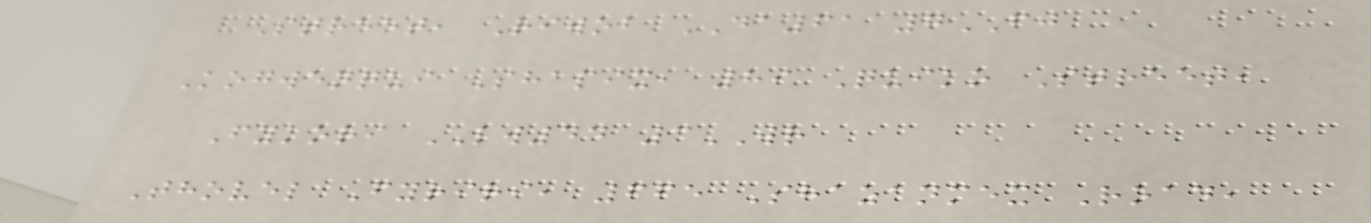Street, Riwob DA61 7FJ
Kogwenqui Shapix, 89 Quiko Street,
Fykori LW44 3WR
Thovel Fyriri, 665 Shazanmex Road,
